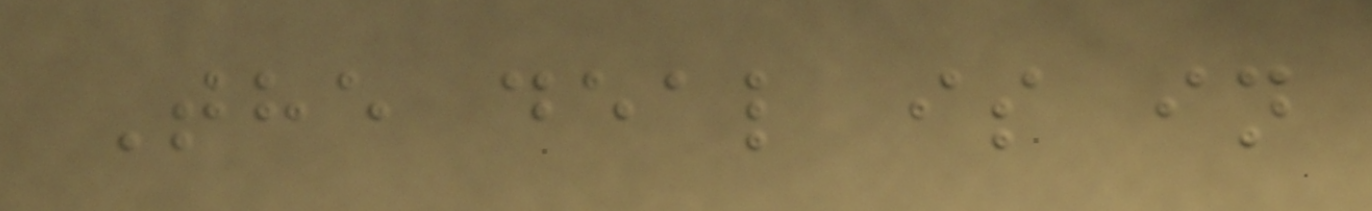The deal is in
